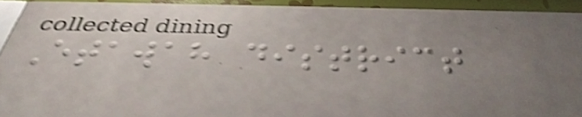Etawah district
